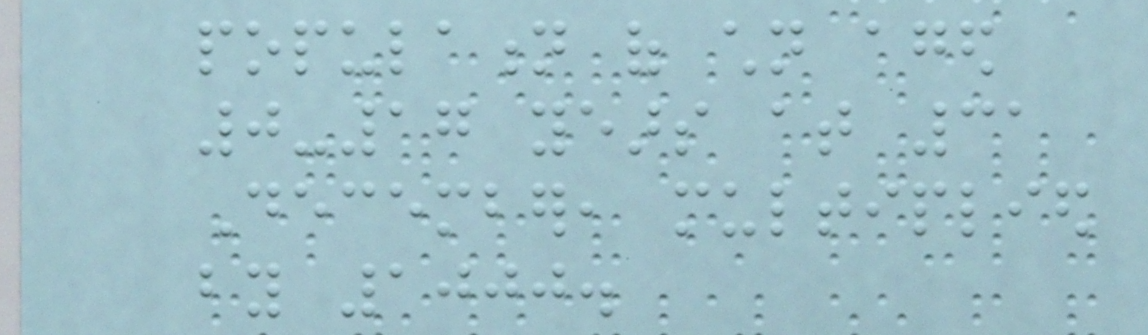population of children aged
0-17 years at 31
December, multiplied
by 1000.
